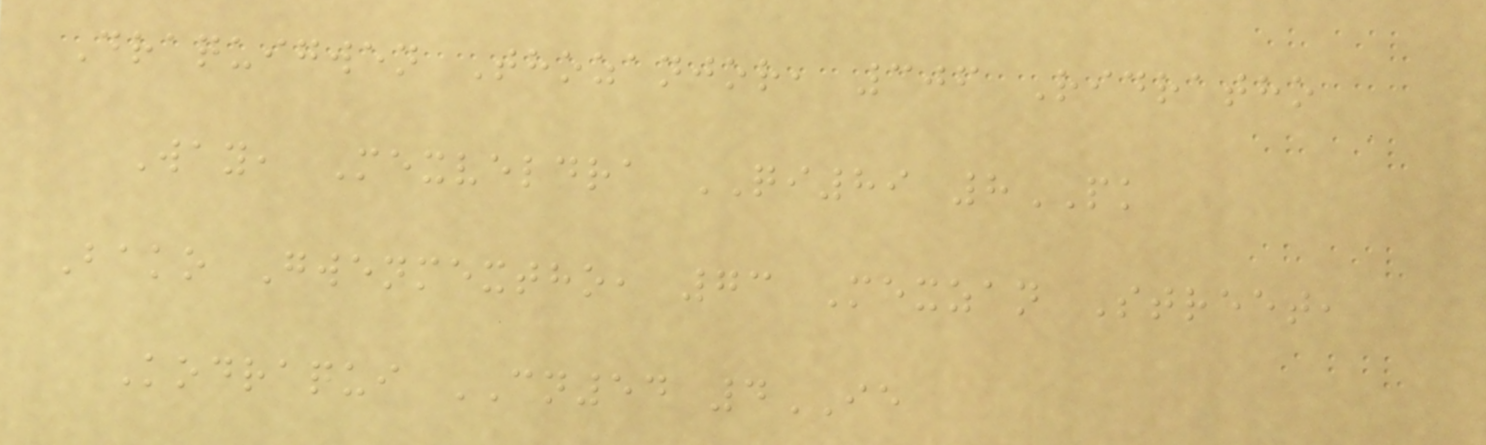Draquigwen Thozanjor, 306 Ridratho
Way, Mexveldra QI89 8PK
Bako Gwenmextho, 73 Mexzan Street,
Kodraqui CN54 4IE
